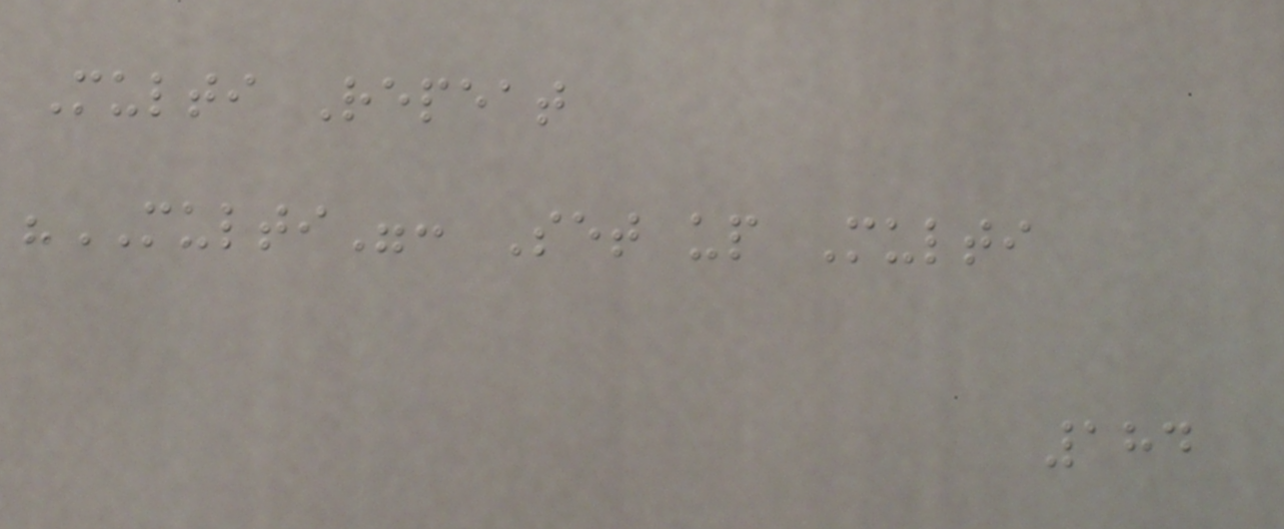Multi Repeat
"MULTI": Set up Multi
184
